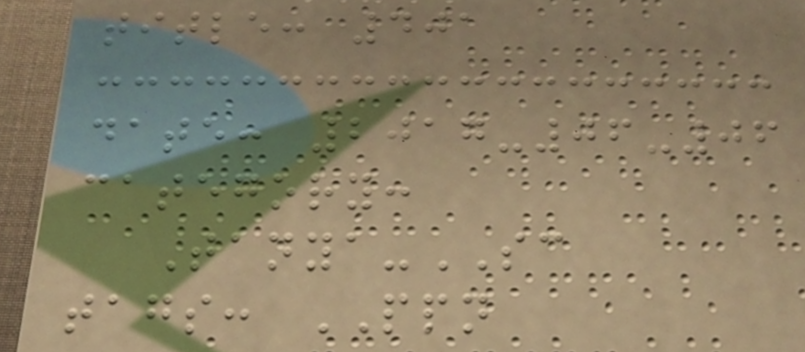title: 401
date: 2017-06-06
category:
Tanya-SC
tags: PPN
